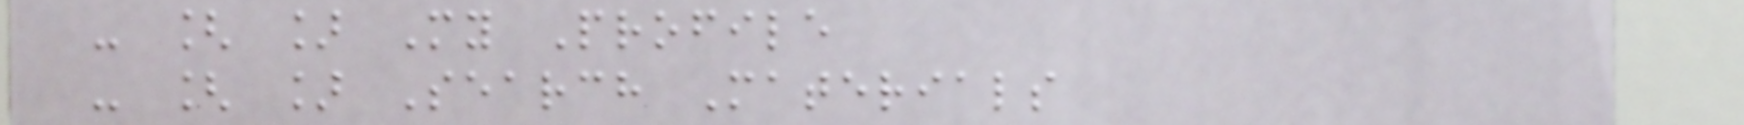- [ ] My Profile
- [ ] Search Materials
